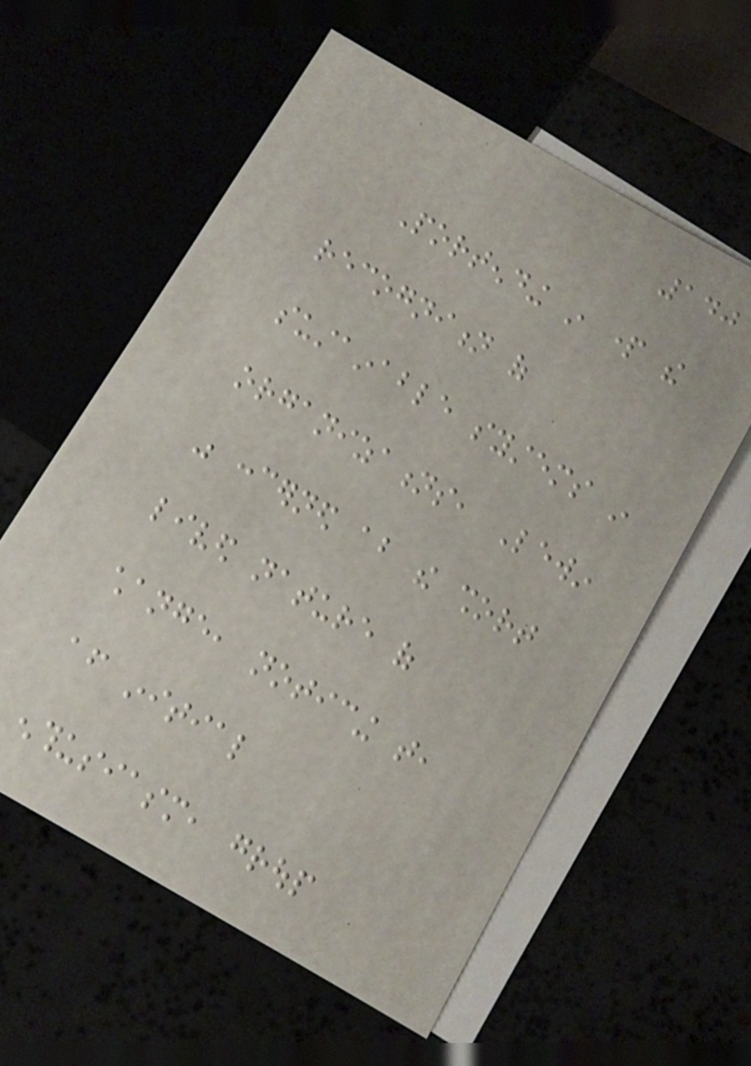140
Portending in part the
recognition of
sustainable systems in
organizations, Lewin
was concerned about the short
lived nature of
change, noticing that,
after initial
enthusiasm, group
